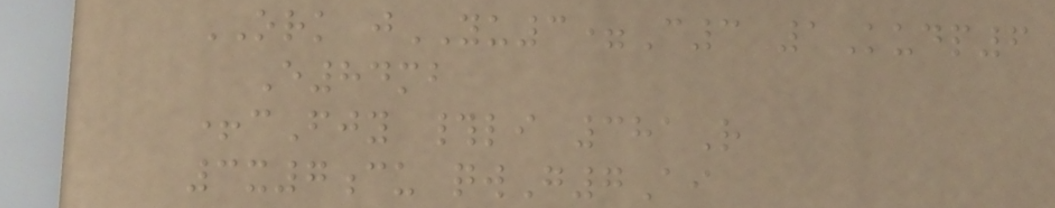ORK jYU3=C3 1Kudp6
E84mb
+cFjy #li 381R
3x7cu qwG7Ai
